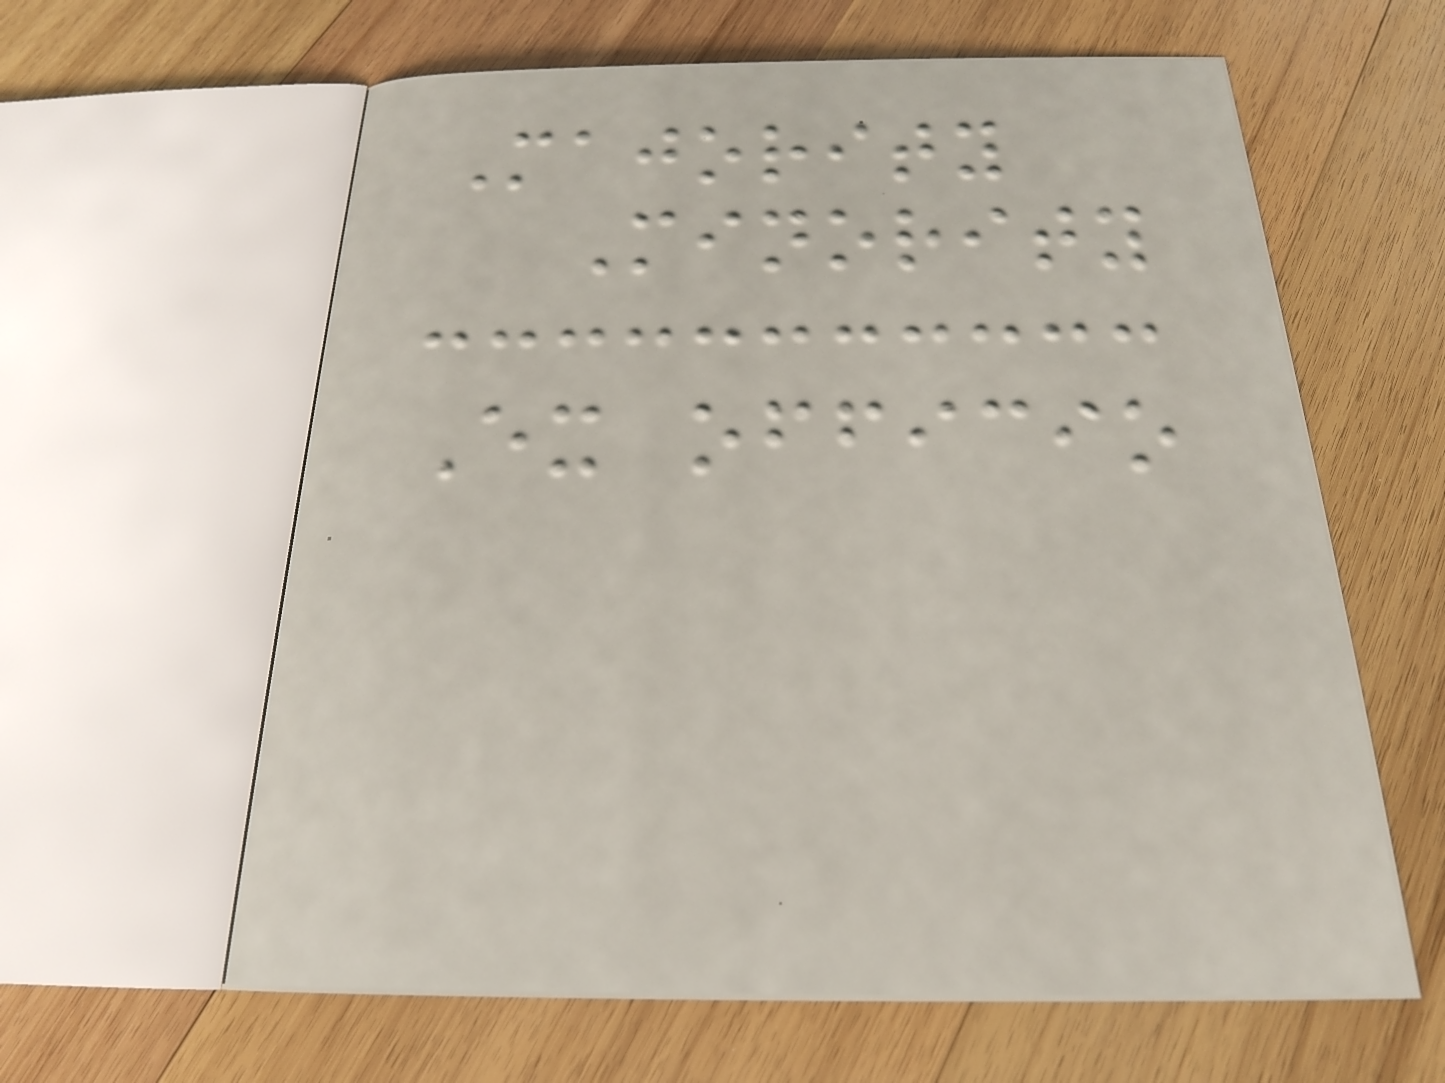Majority
Minority
Ex officio
